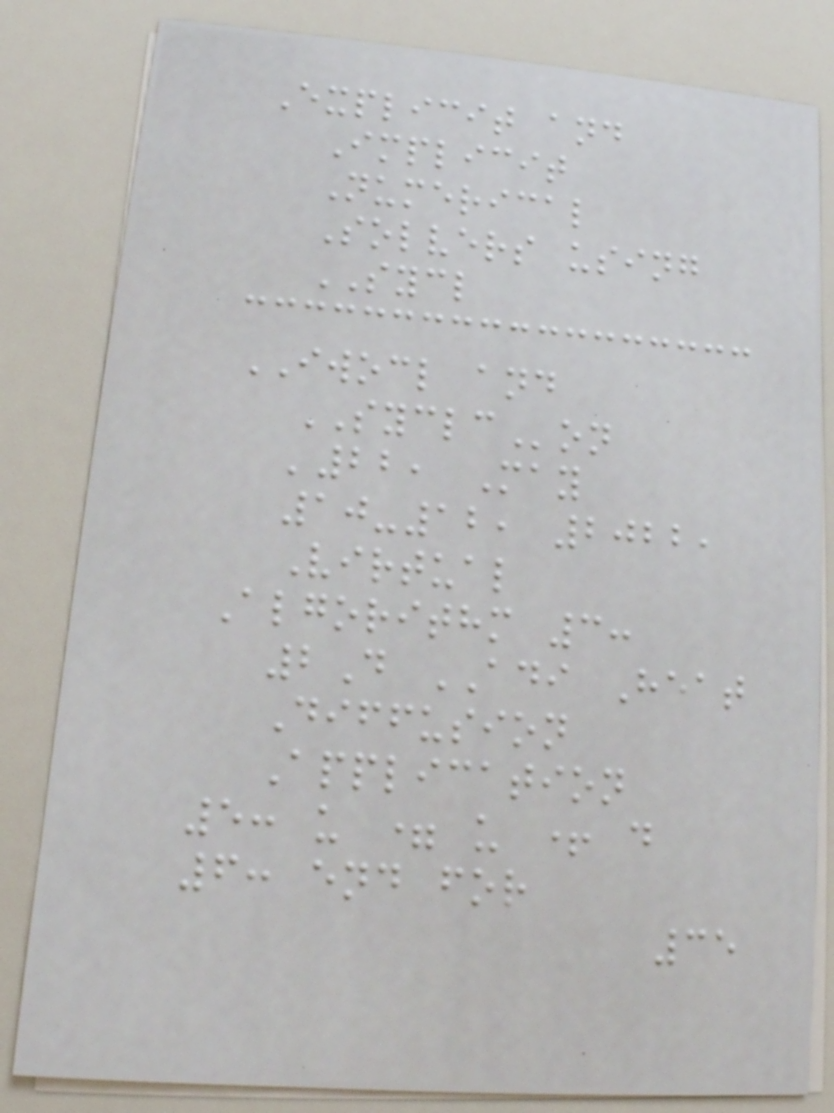Explicit and
Implicit
Numerical
Solvers using
SYCL
IWOCL and
SYCLCon
'22, May
10-12, 2022,
Virtual
Algorithm 3:
2D ADI Heat
Diffusion
Application
5: u = u + d
6: end for
35
